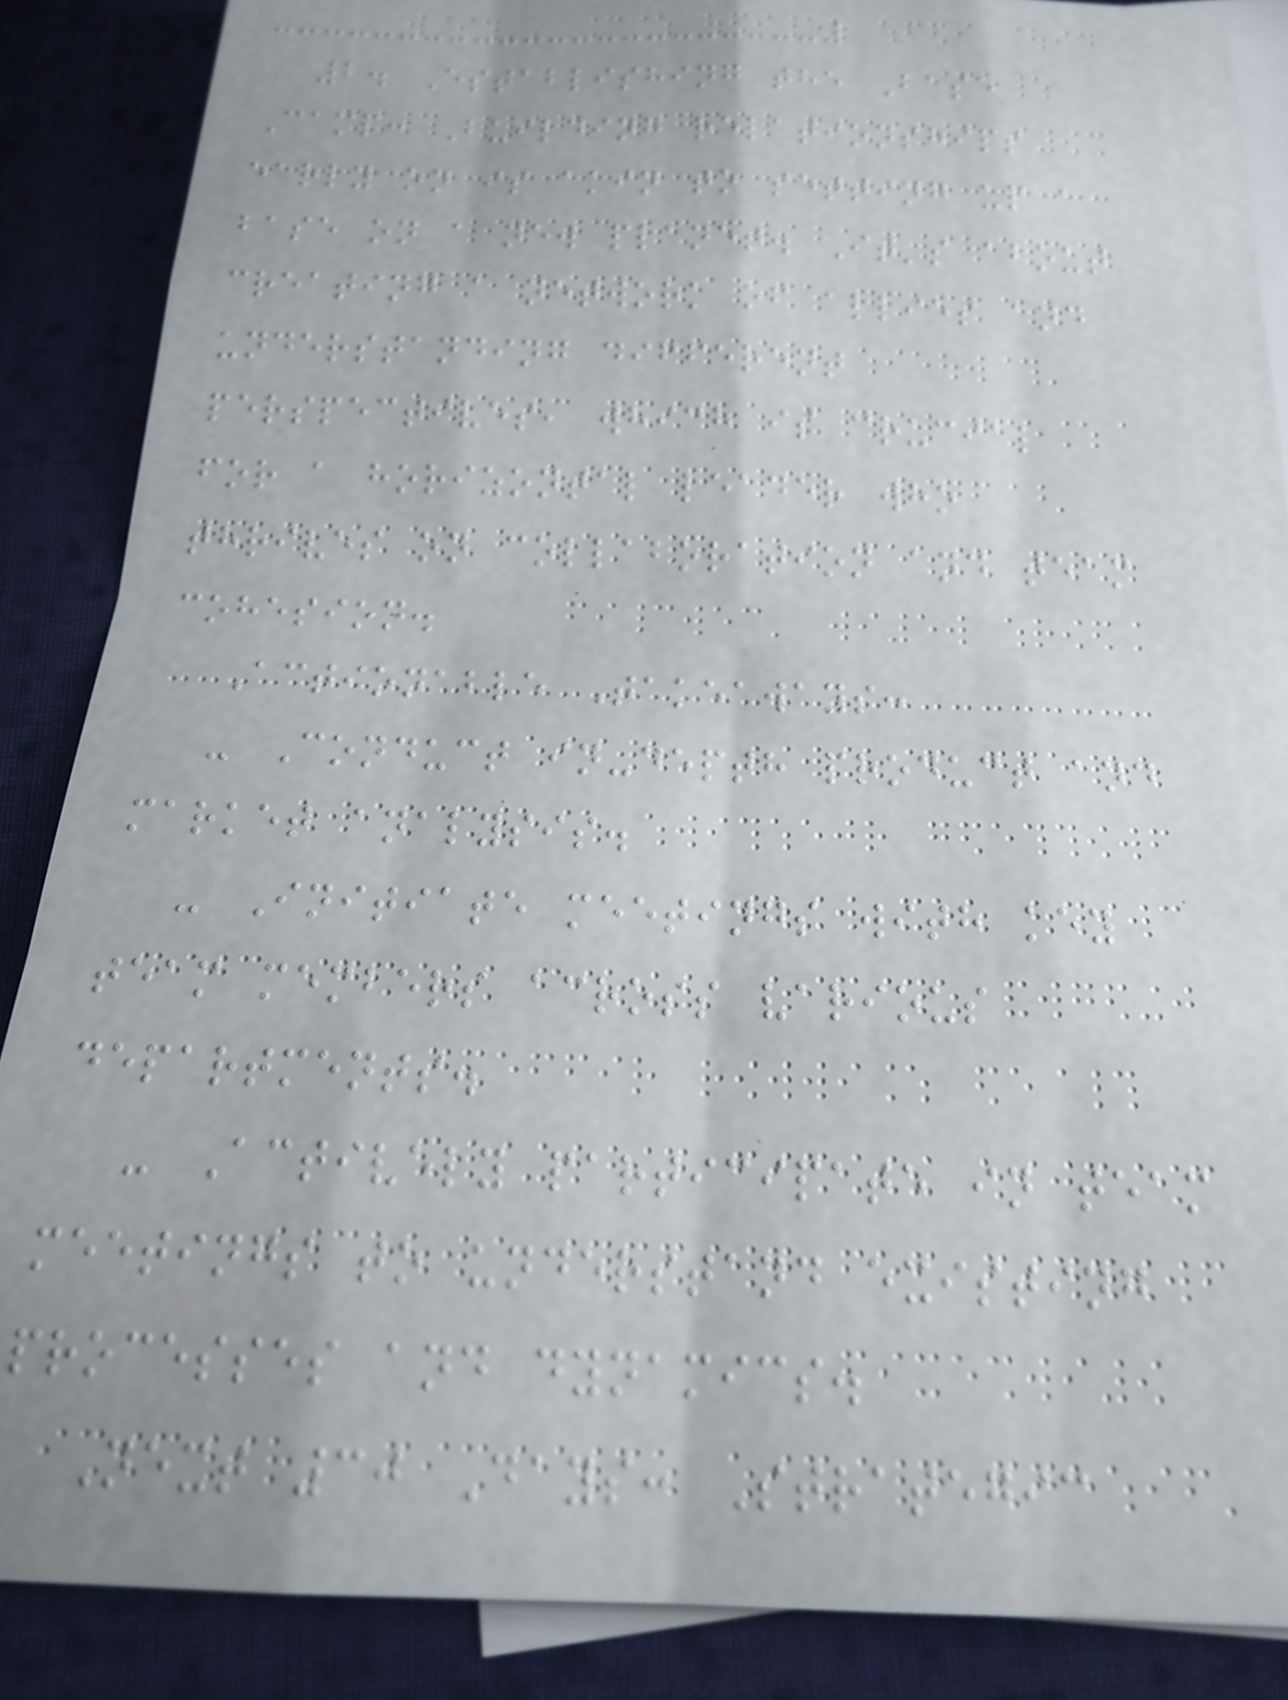2. Establishing the Base
Camp: Building relationships
early on is akin to setting up a
base on a new planet. It's about
creating a network of allies and
understanding different
perspectives, which is crucial
for a horizontal leader who
thrives on collaboration and team
cohesion.
Actionable Takeaways:
- Conduct in-depth product and
market analysis.
- Initiate meetings with key
team members across various
departments.
- Actively participate in team
meetings to understand existing
processes and dynamics.
Next 30 Days: Strategic
